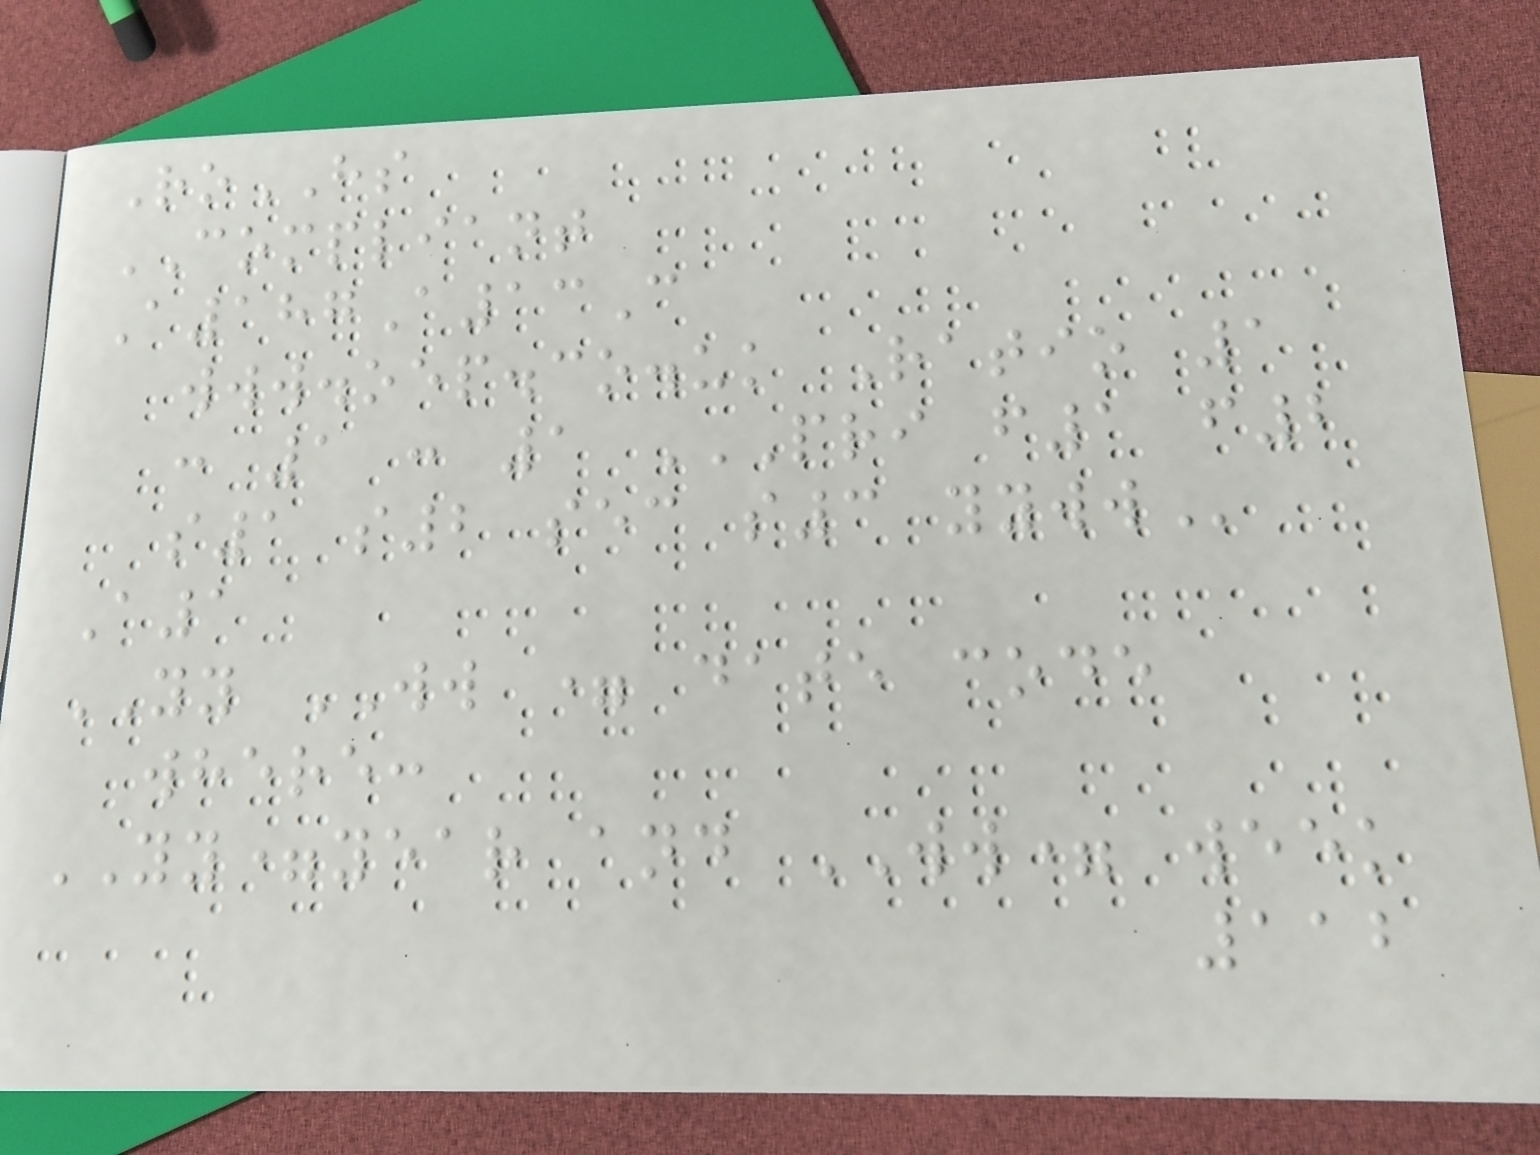RoHS
COMPLIANT
A187A13C
www.oep.co.uk Ratio 1
: 1 : 1 PRI F1 F2
S1 S2 SEC S3 YYWW
A1
YY WW = date code
where:
YY=year and WW= week
112
